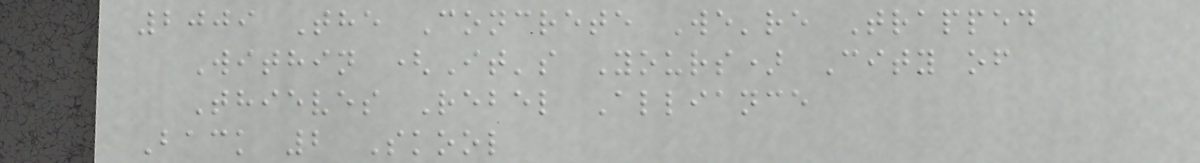2009 The Concrete We're Trapped
Within (It's Yours) City of
Thieves Rebel Alliance
Back 2 Skool
